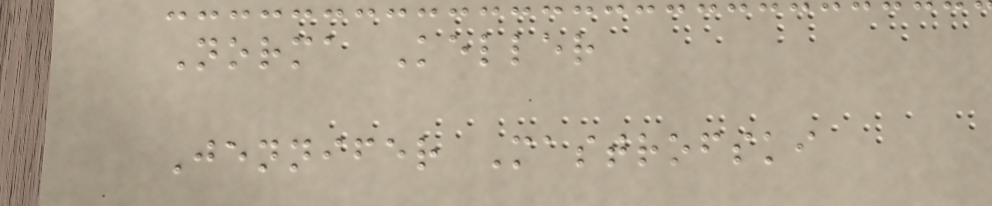Norma Keller
Jennifer Mastrofski
